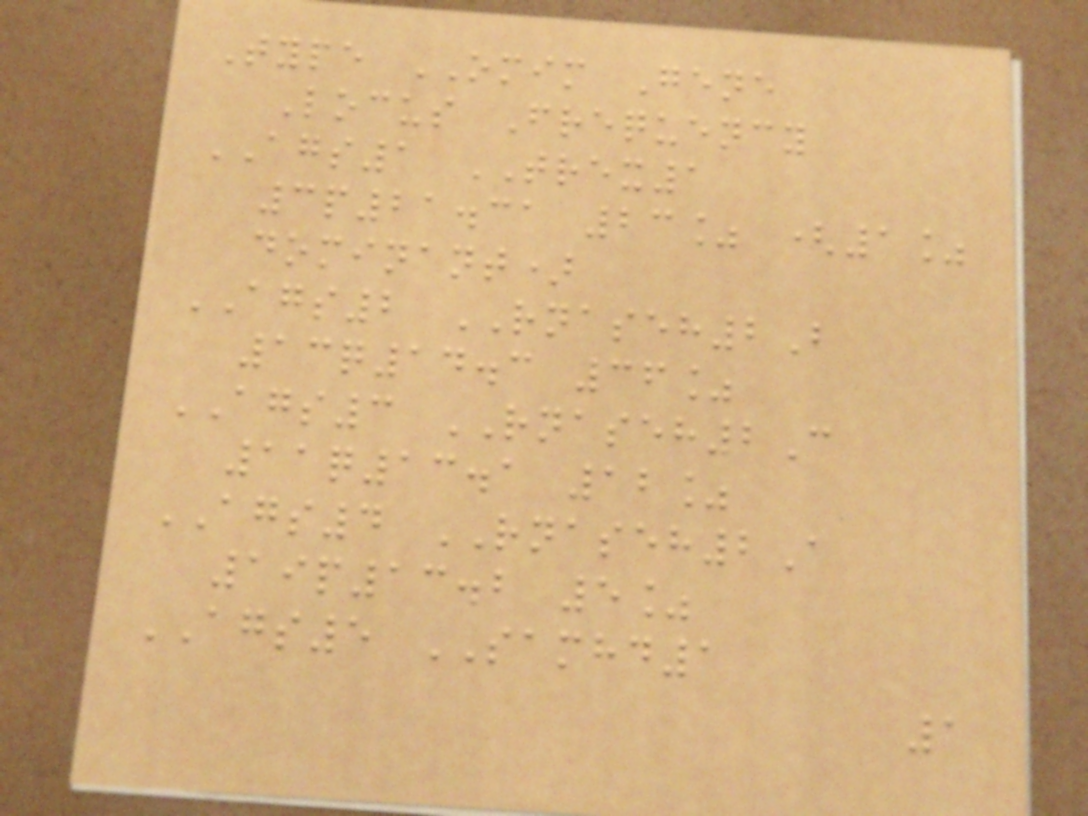Type OMIM Gene
Locus Frequency
AGS1 TREX1
3p21.31 23% (1%
dominant)
AGS2 RNASEH2B
13q14.3 36%
AGS3 RNASEH2C
11q13.1 12%
AGS4 RNASEH2A
19p13.2 5%
AGS5 SAMHD1
1
